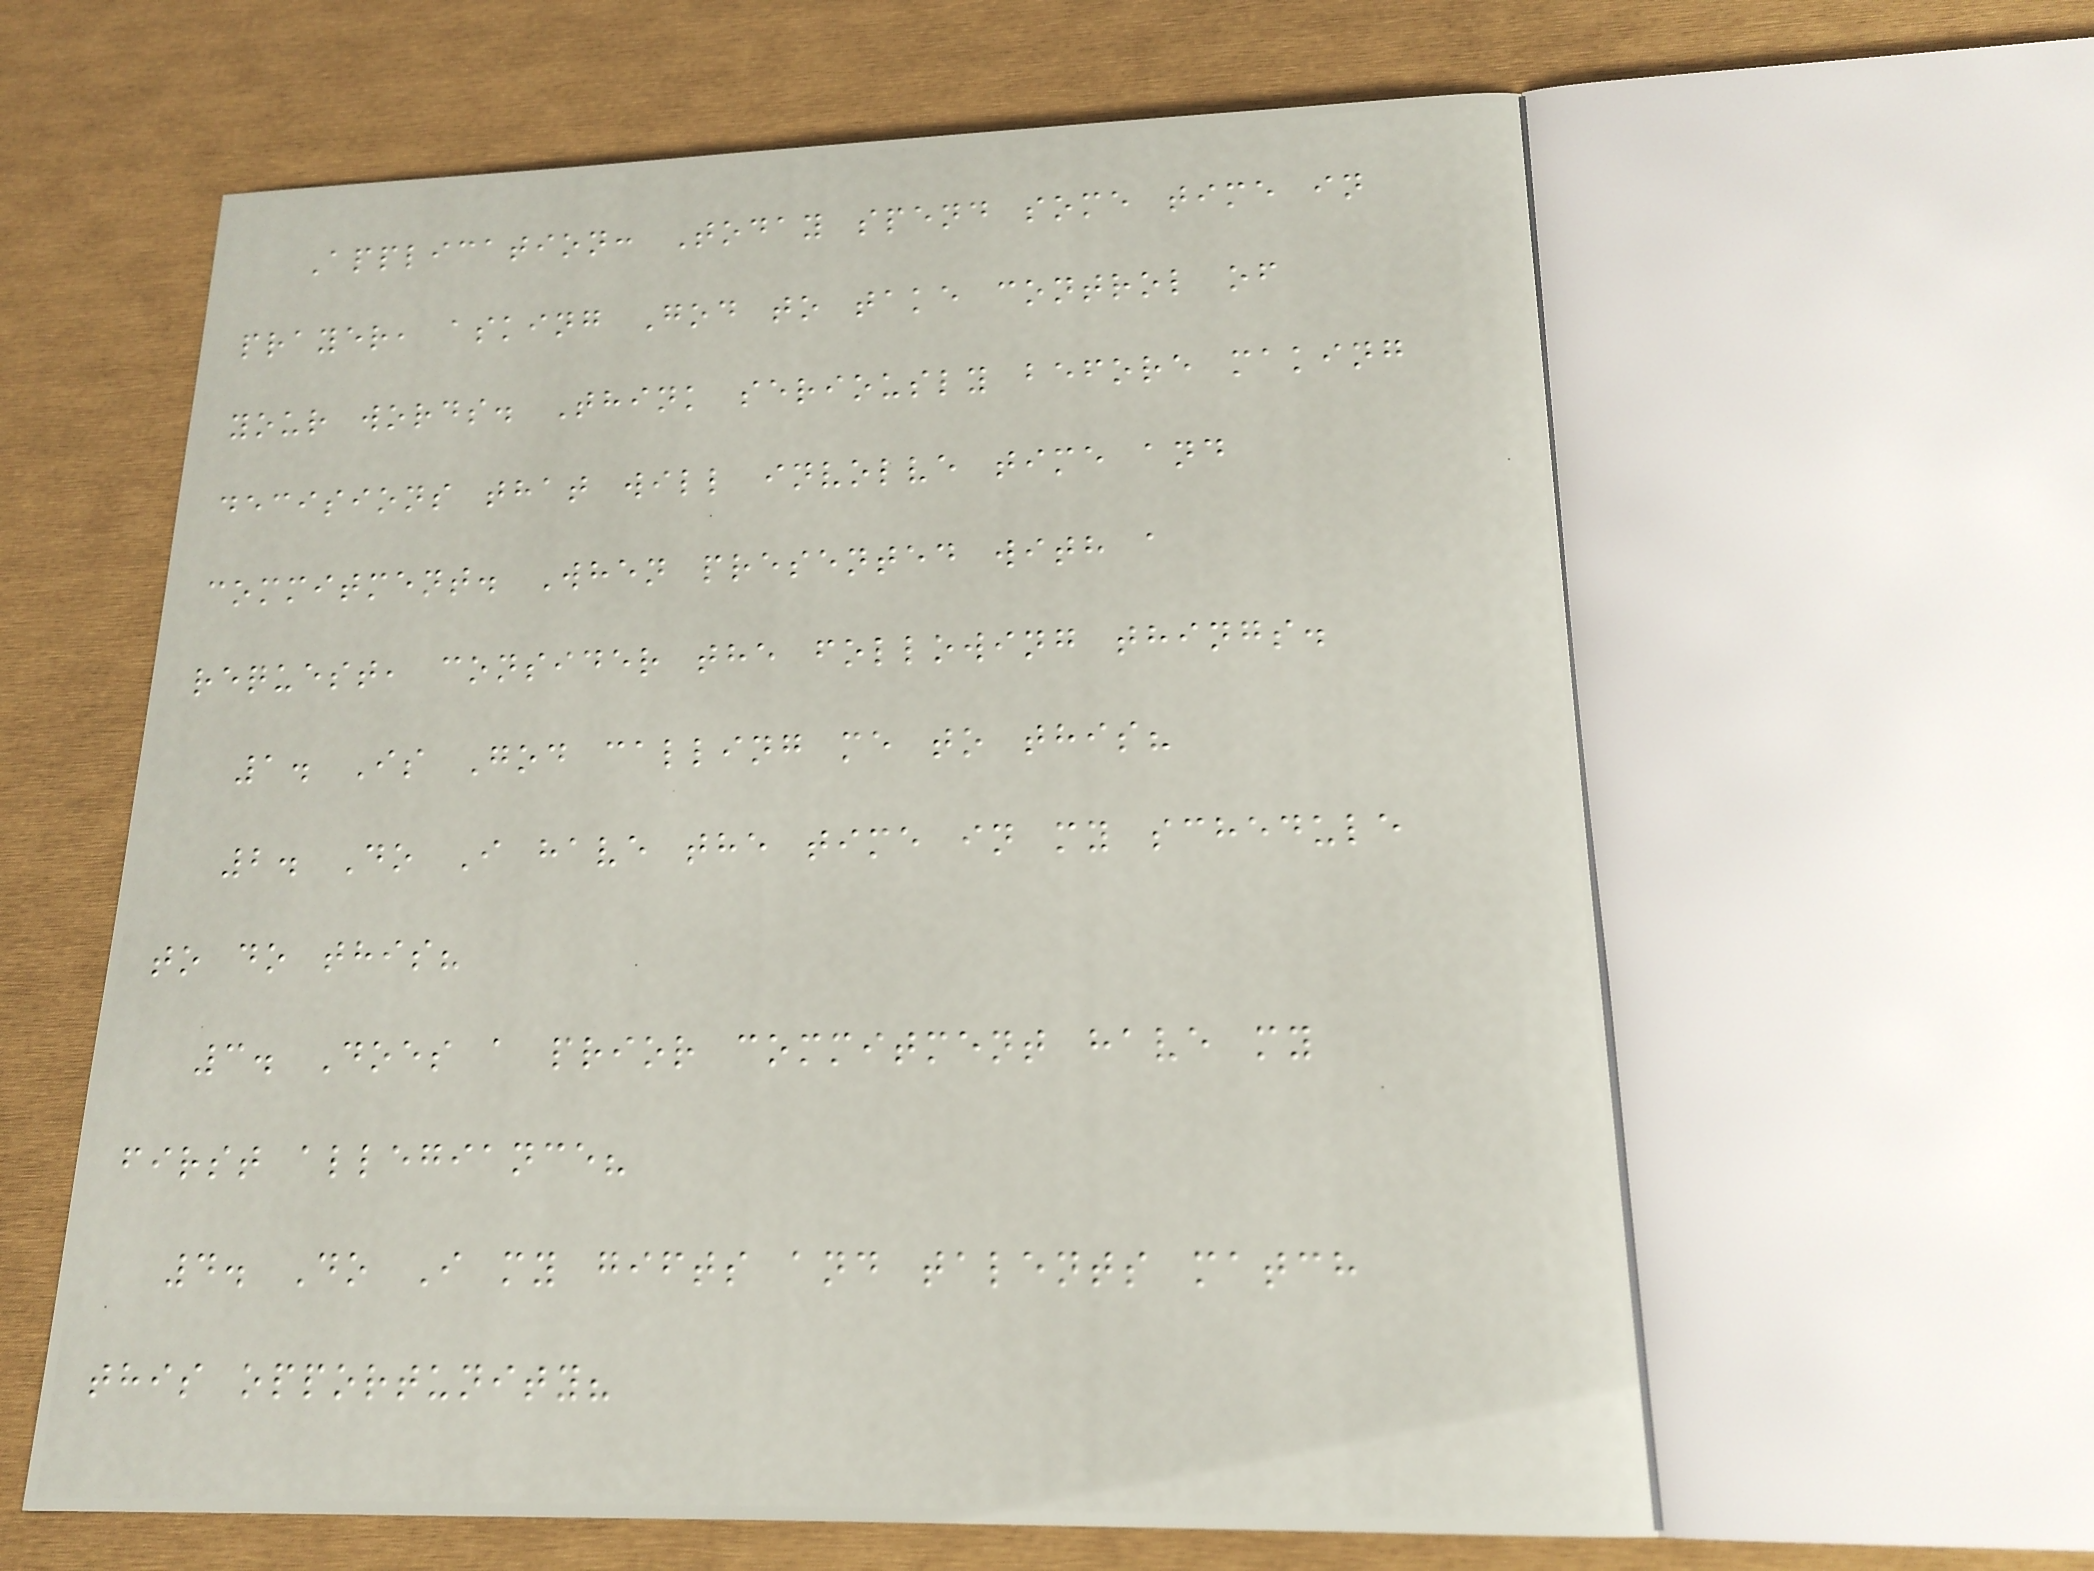Application: Today spend some time in
prayer, asking God to take control of
your words. Think seriously before making
decisions that will involve time and
commitment. When presented with a
request, consider the following things.
1. Is God calling me to this?
2. Do I have the time in my schedule
to do this?
3. Does a prior commitment have my
first allegiance?
4. Do I my gifts and talents match
this opportunity?
